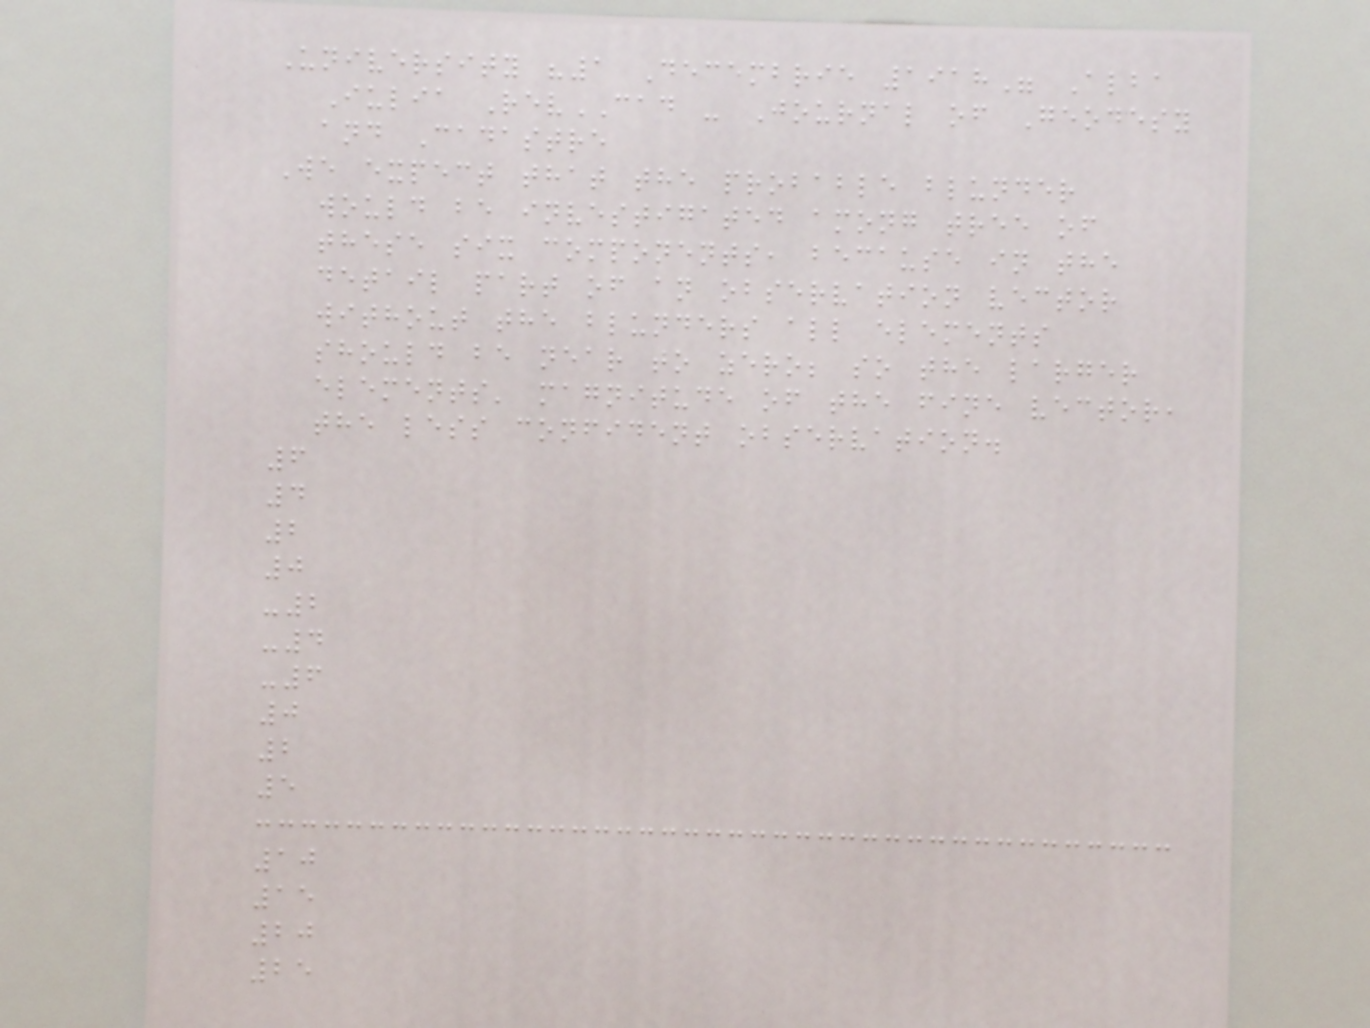University "1 Decembrie 1918" Alba
Iulia RevCAD - Journal of Geodesy
and Cadastre
We expect that the probable blunder
would be investigated among tree of
these six components, because in the
detail part of an observation vector
without the blunders all elements
should be near to zero; so the larger
elements' magnitude of the fine vector,
the less confident observation.
6
4
2
0
-2
-4
-6
0
2
5
10
15
20
25
